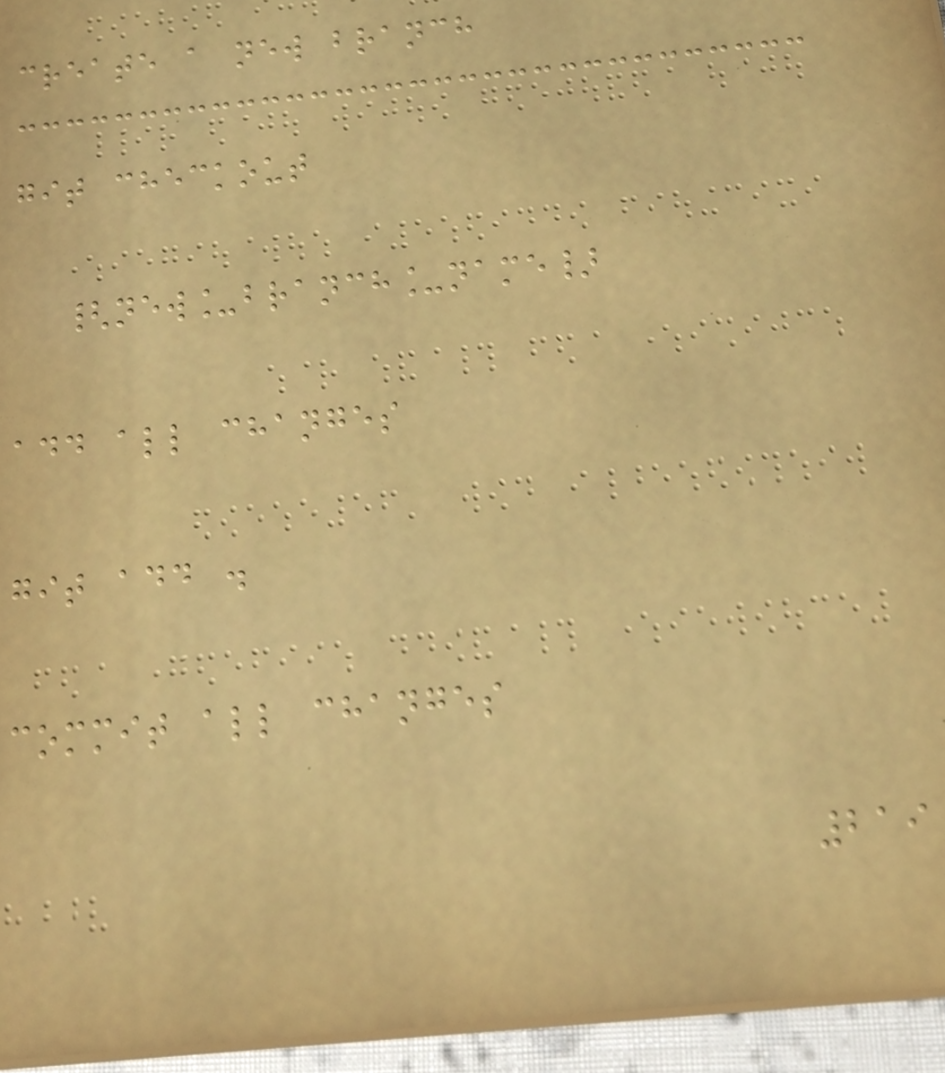create a new branch
git checkout
{new_branch_name}
add all changes
git add .
commit all changes
219
